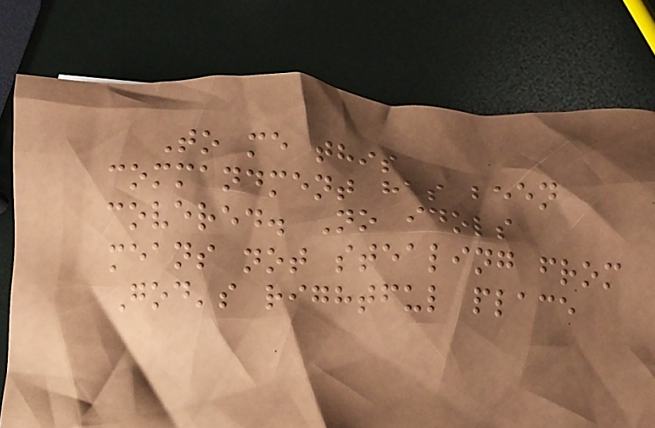To me this
commandment has been
covered. No idols
means not stealing from
God's rightful place
